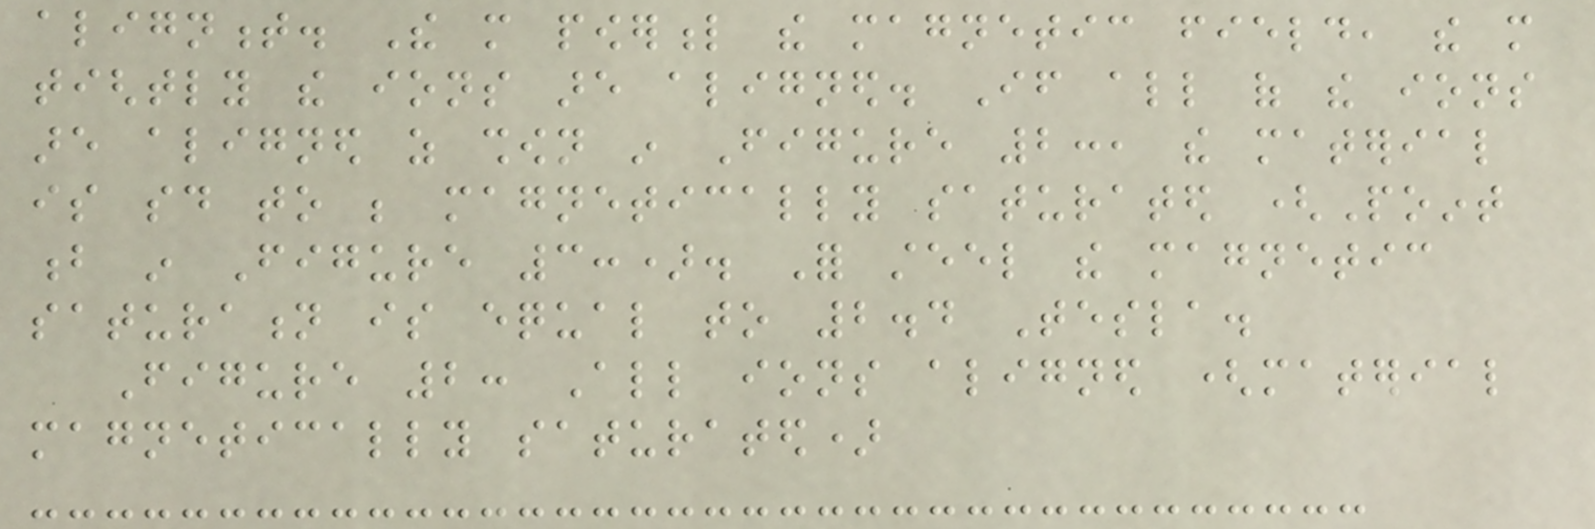alignment. The more powerful the magnetic field, the more
tightly the ions are aligned. If all of the ions
are aligned as shown in Figure 2:, the material
is said to be magnetically saturated (Point
b in Figure 3:). For steel the magnetic
saturation is equal to 2.4 Tesla.
Figure 2: All ions aligned (material
magnetically saturated)
